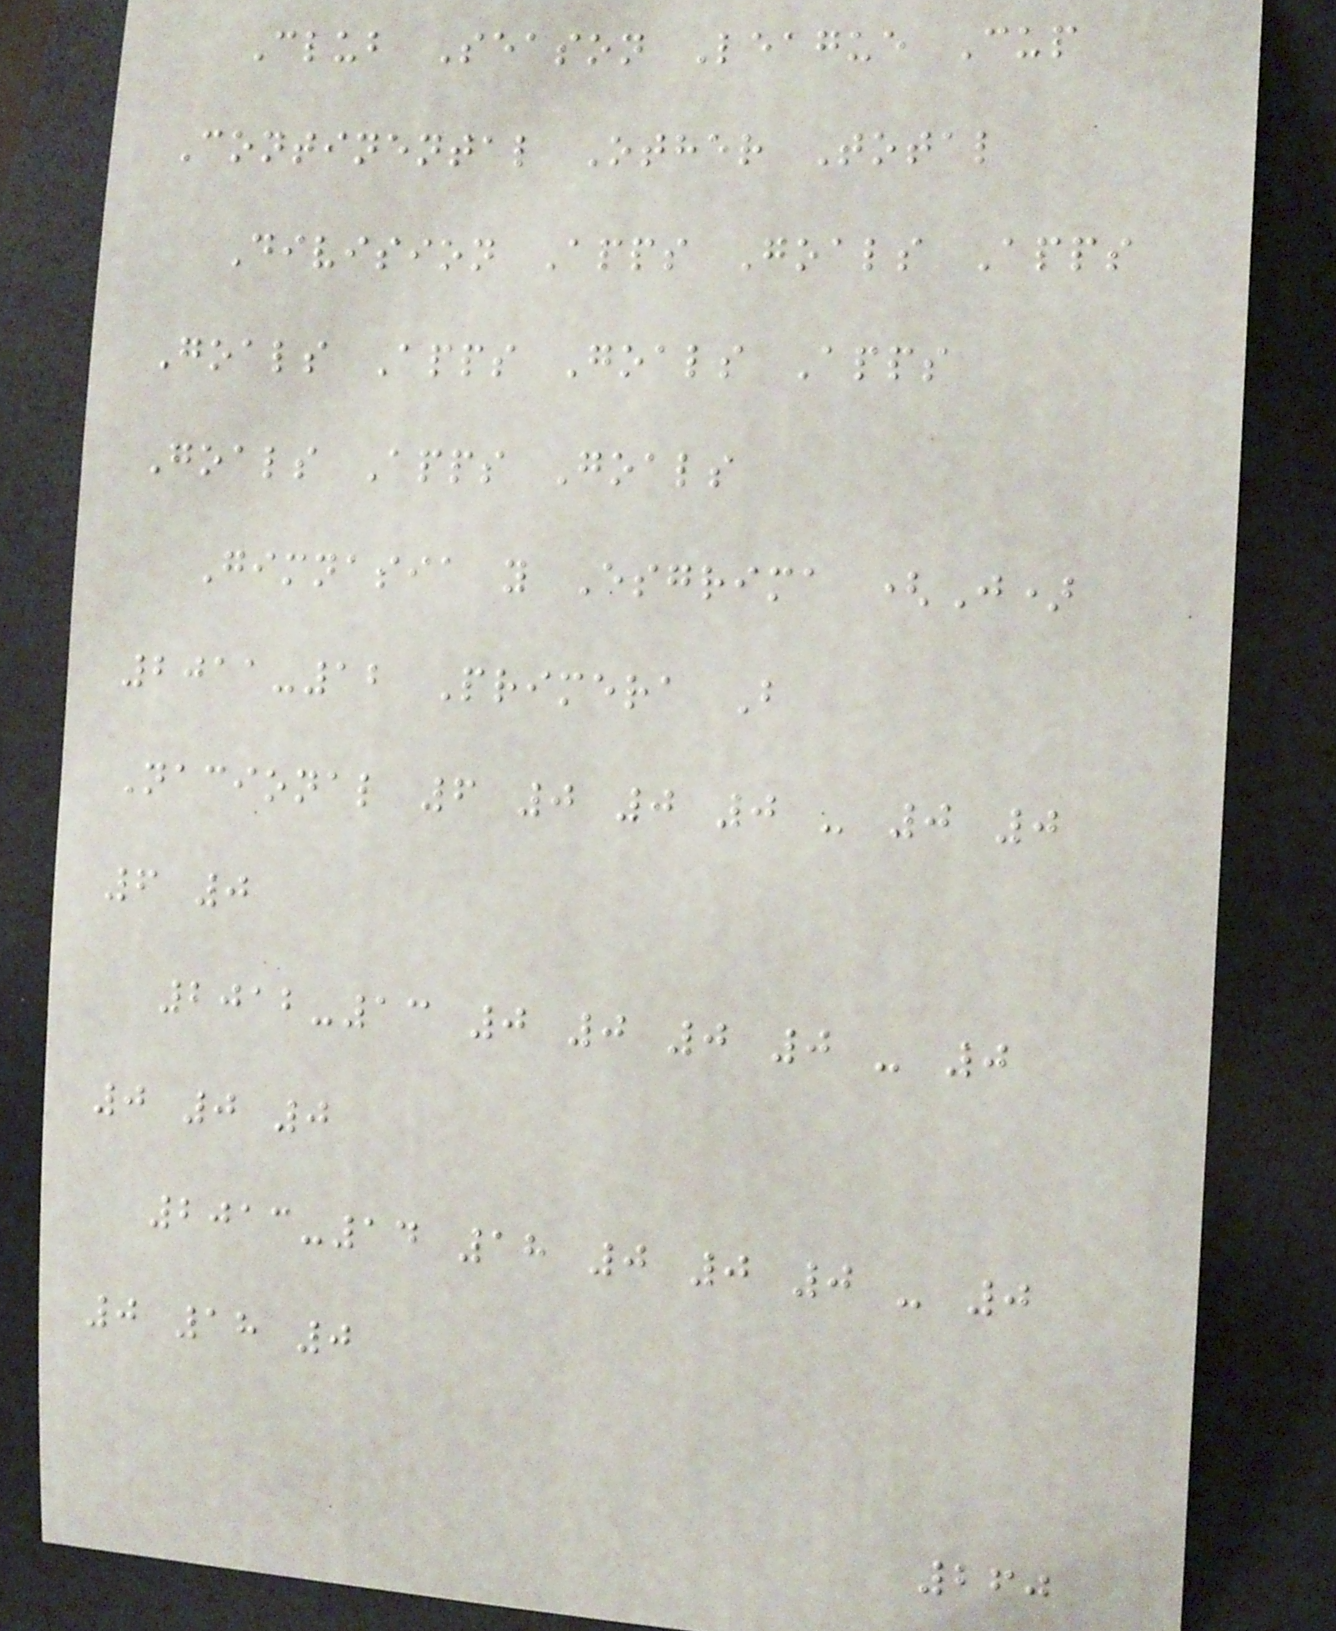Club Season League Cup
Continental Other Total
Division Apps Goals Apps
Goals Apps Goals Apps
Goals Apps Goals
Gimnasia y Esgrima (J)
2011-12 Primera B
Nacional 6 0 0 0 - 0 0
6 0
2012-13 0 0 0 0 - 0
0 0 0
2013-14 18 0 0 0 - 0
0 18 0
260
